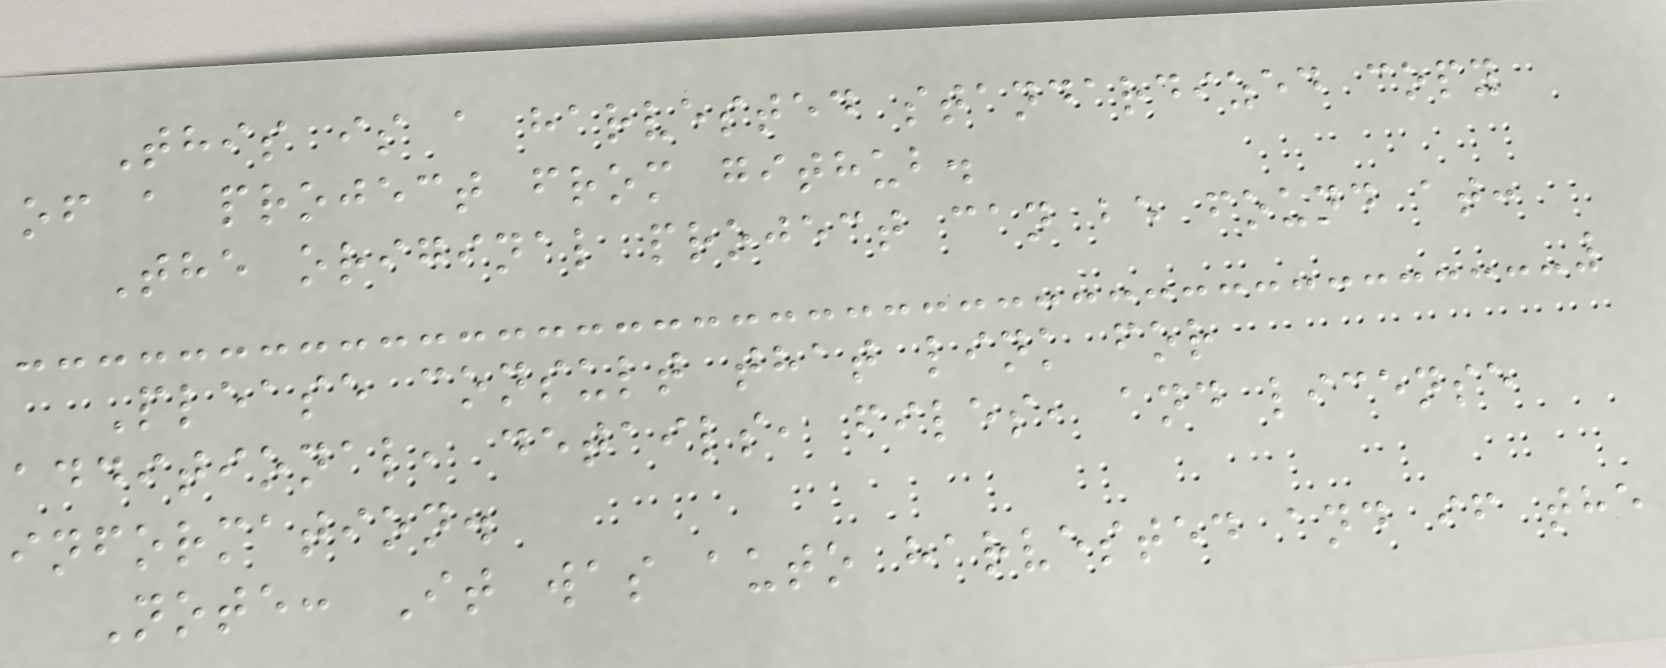This is a harvested standardized copy
of a project from github.
The original project can be found at:
Please consult that link for
additional, details, files, and license
information.
Note: It was auto harvested and if the
